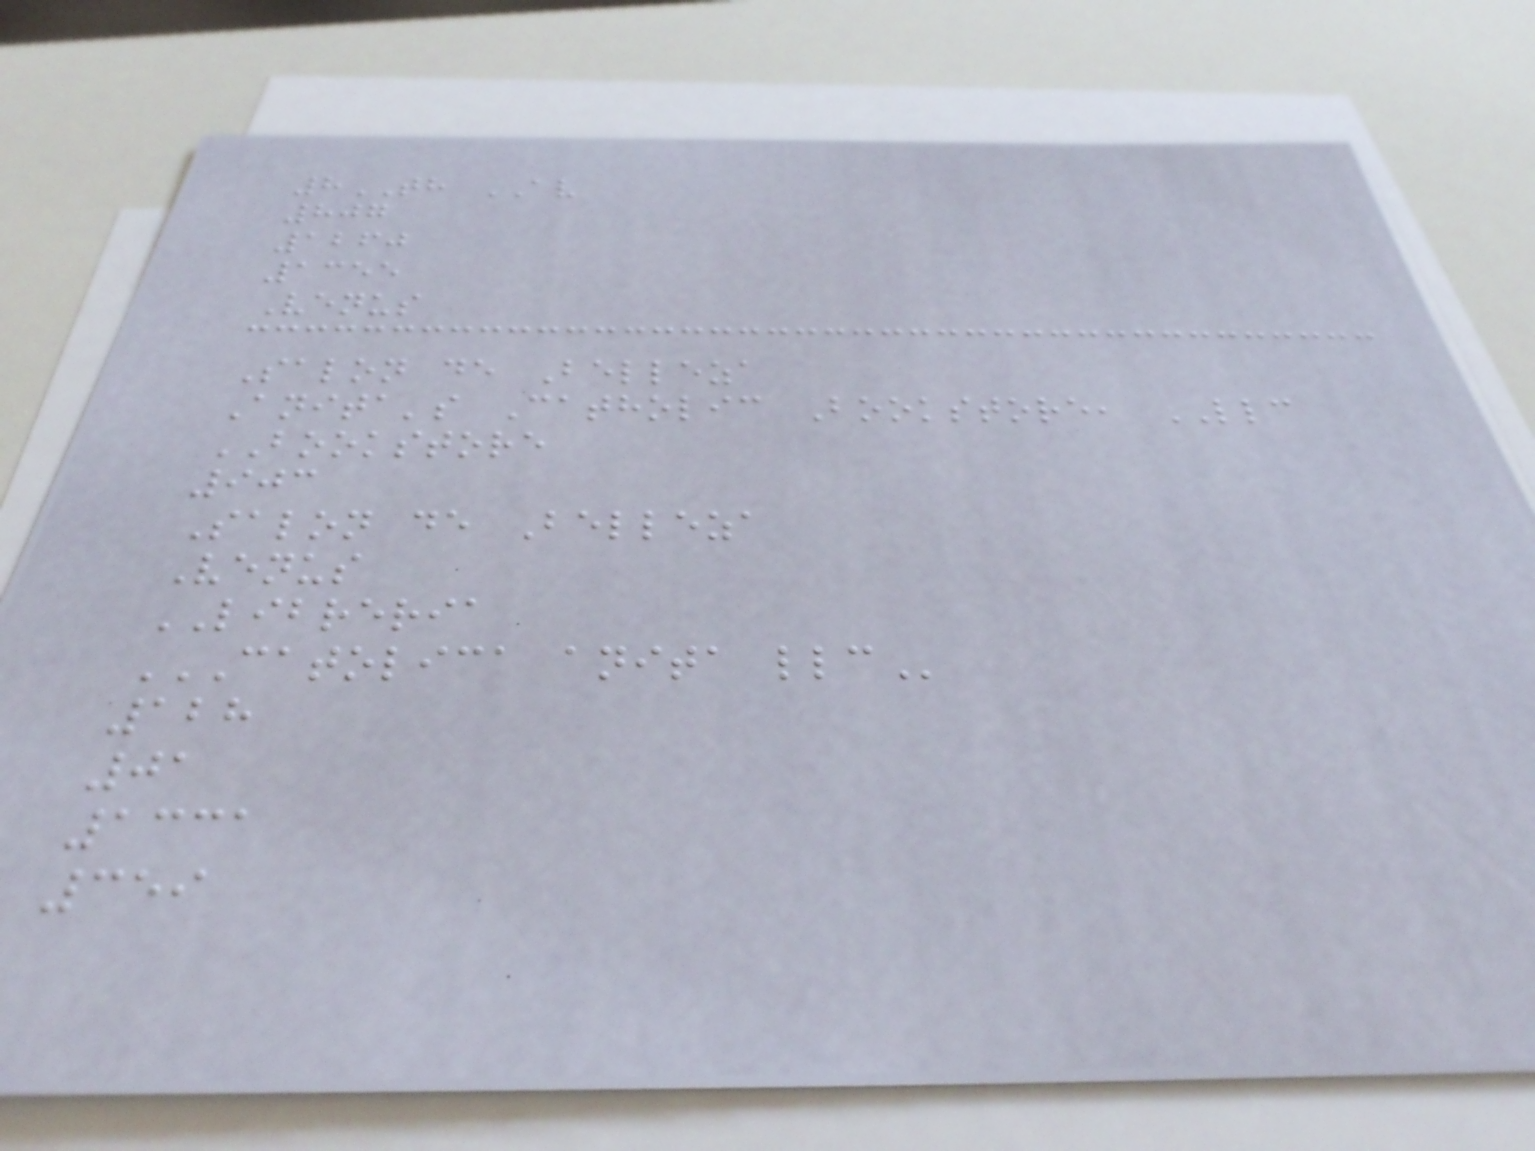8TH AV
807
1260
1355
Venus
Salon de Belleza
Anita's Catholic Bookstore, LLC
BOOKSTORE
903
Salon de Belleza
Venus
LIBRERIA
CATOLICA ANITA LLC
128
01
1331
359
